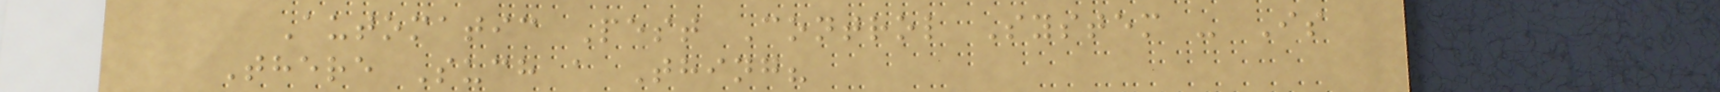Automatic Pest Control System - Is
There Such a Thing?
